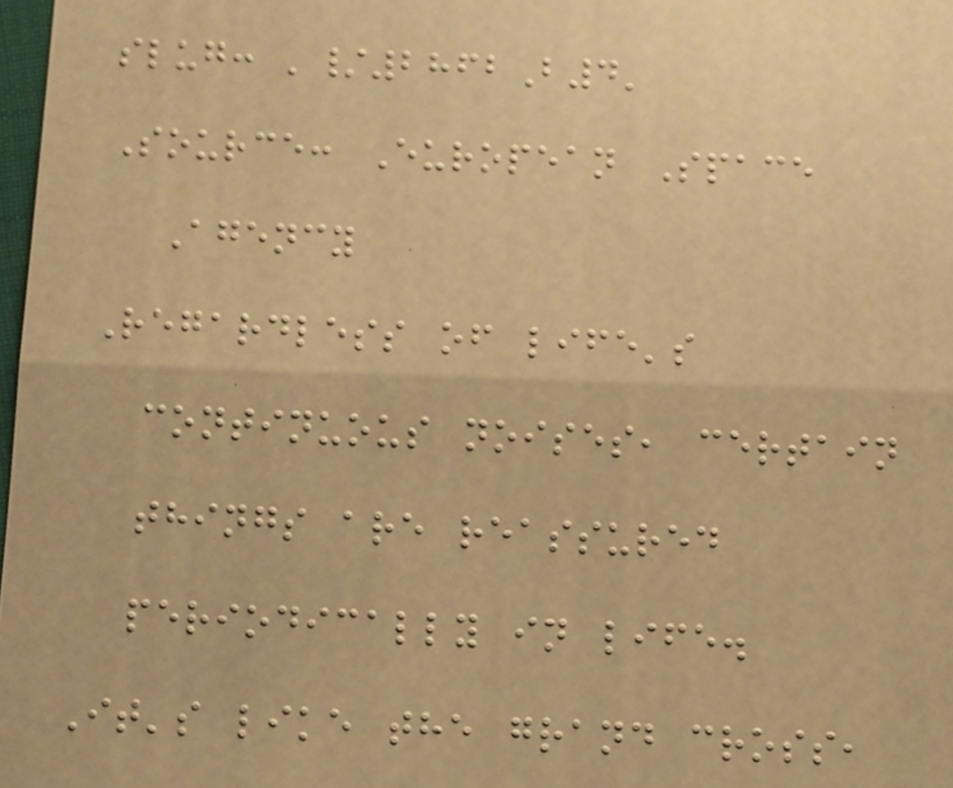slug: '/2862B4'
Source: European Space
Agency
Regardless of life's
continuous noises, certain
things are reassured
periodically in life.
It's like the grand cross,
